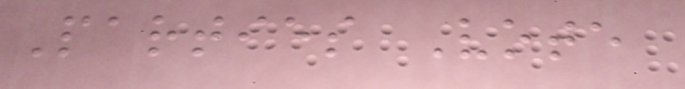Parties Vote
